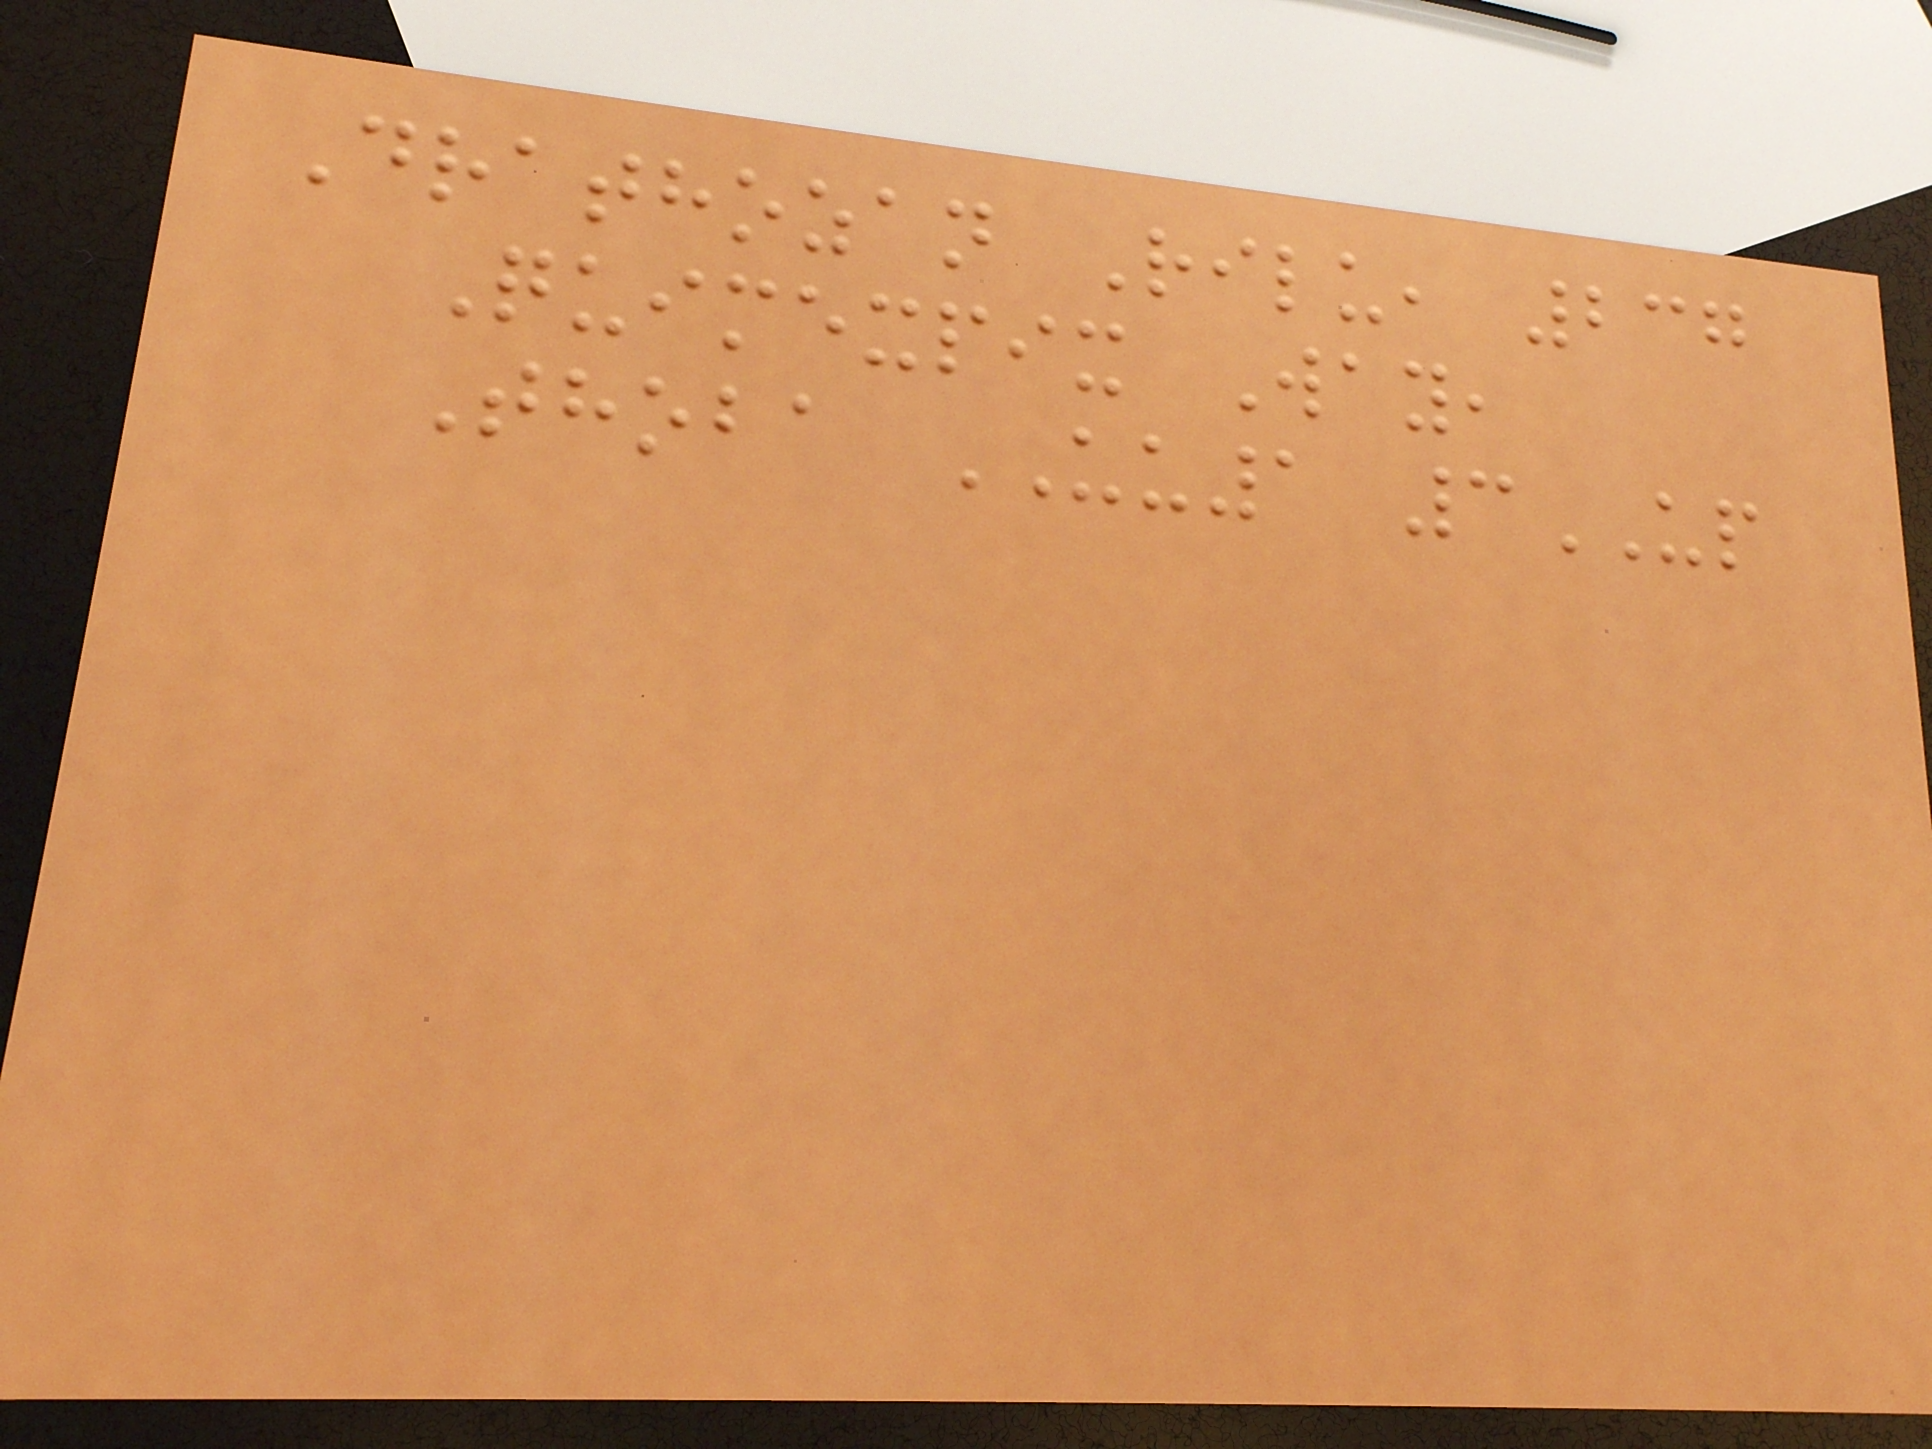Drathozan Rilu, 237
Quimexpix Way,
Thoba UU1 3UP
